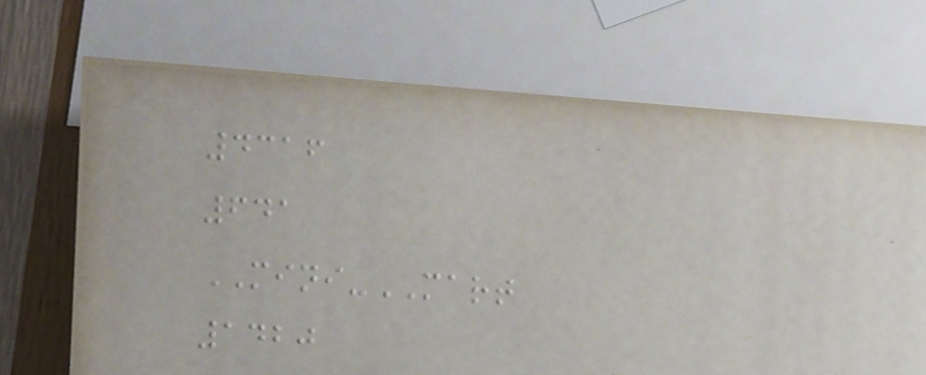4316
641
MINI-MART
1420
